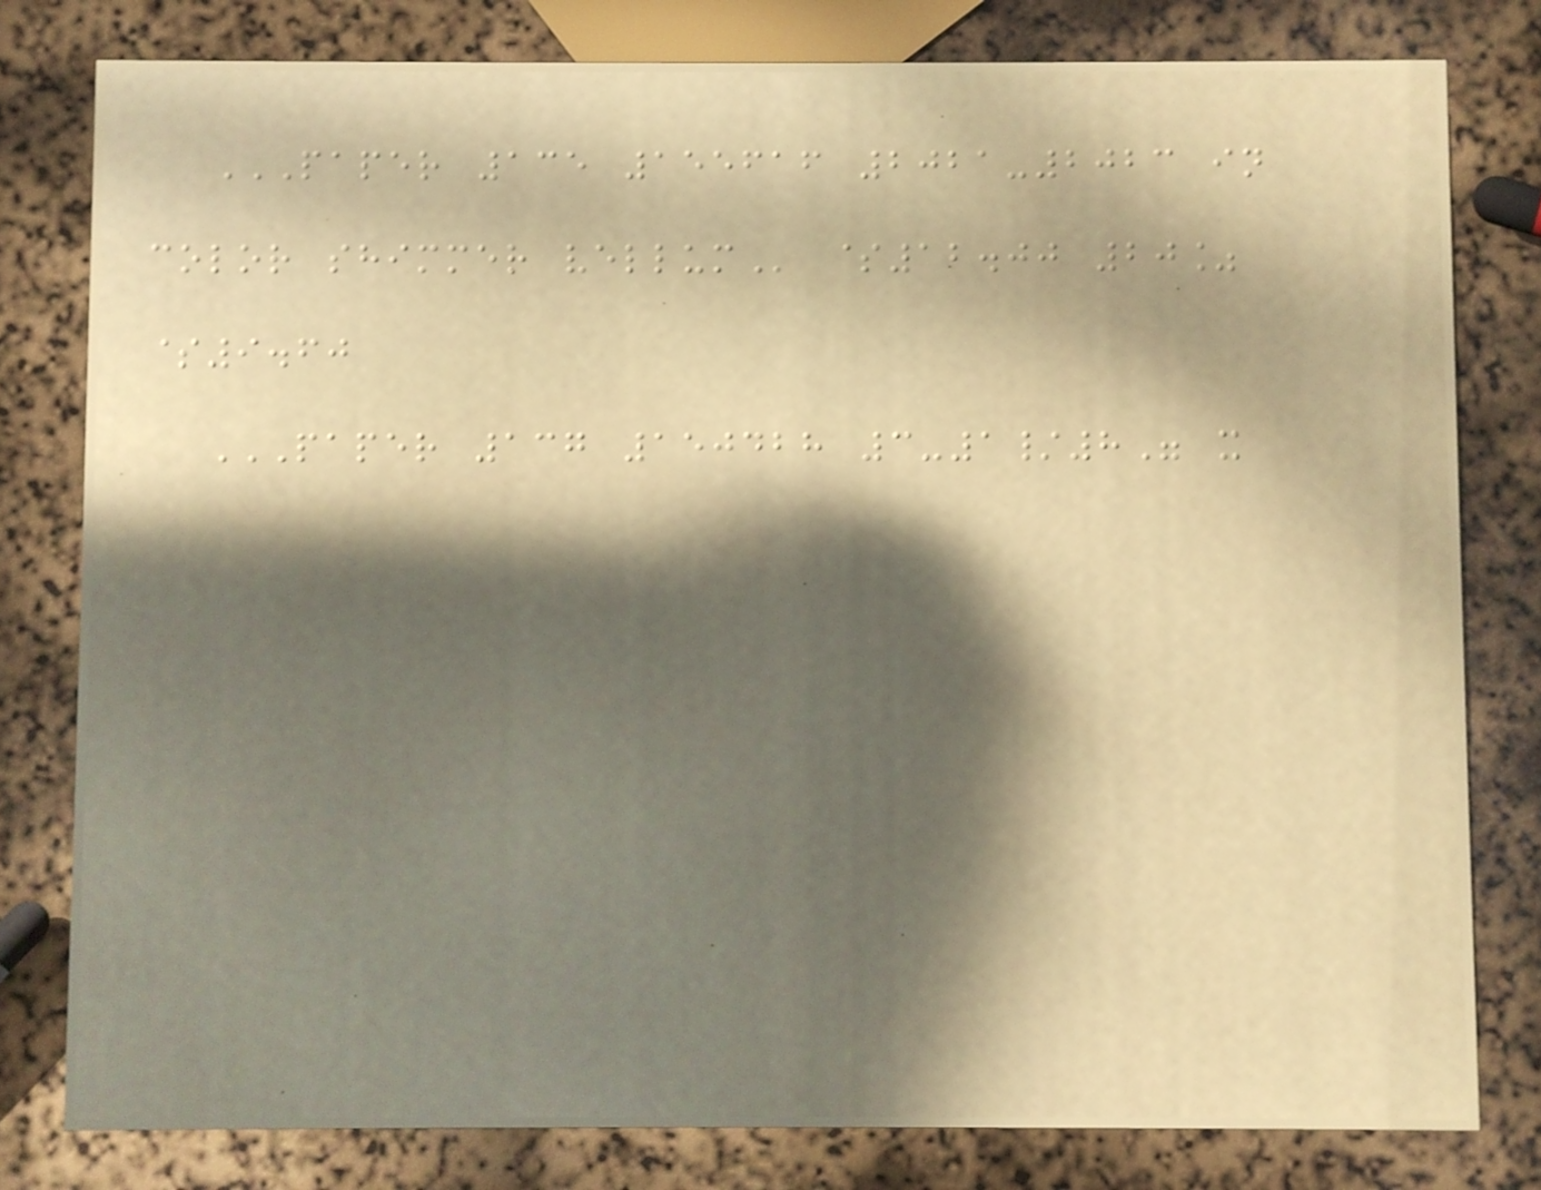PAPER 135 155616 2021-2023 IN
COLOR SHIMMER VELLUM $12.00 20%
$9.60
PAPER 137 150428 3-1/8" X
